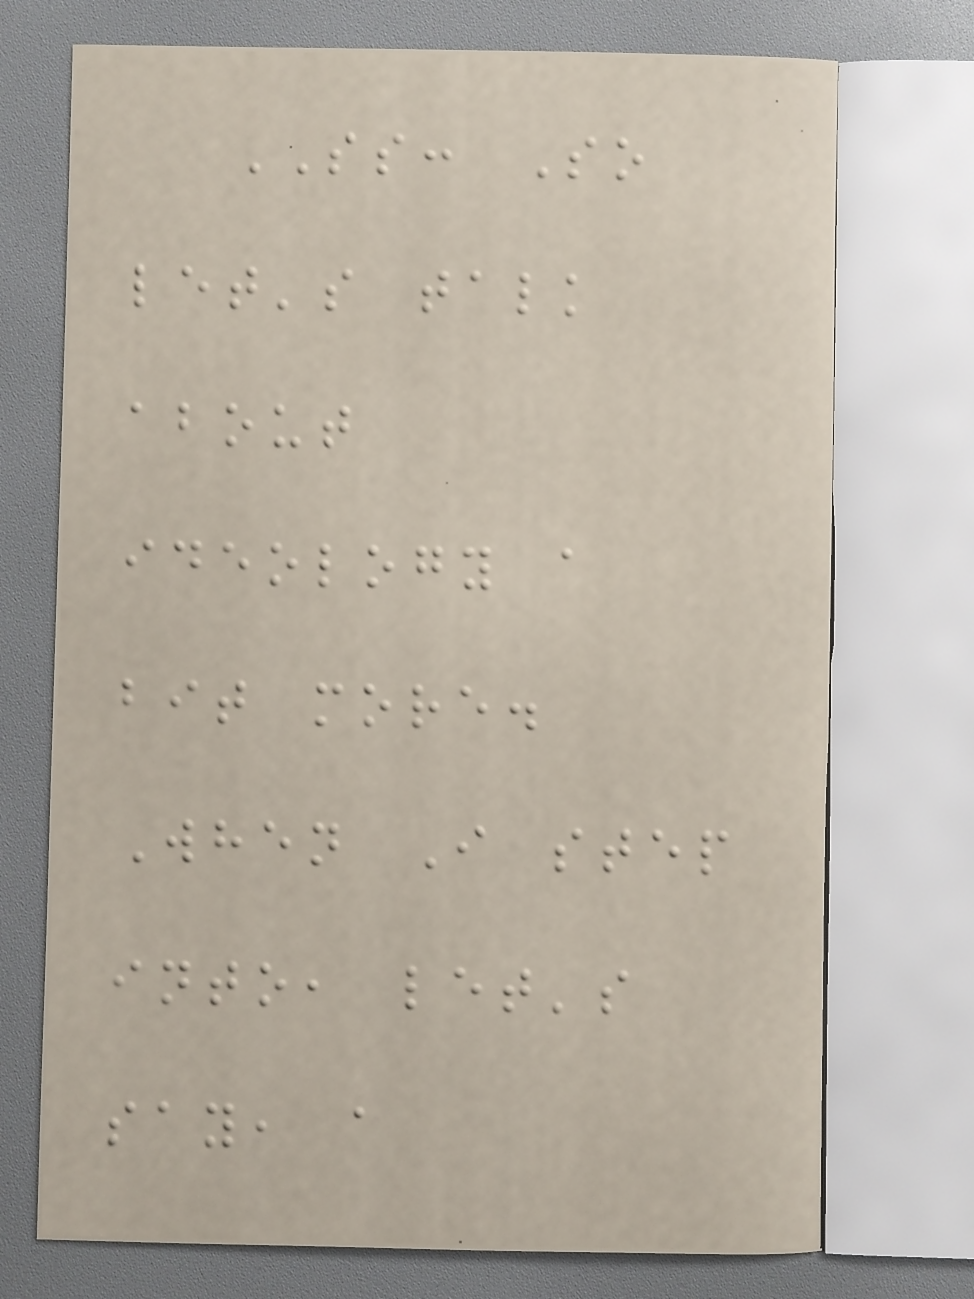SS: So
let's talk
about
ideology a
bit more.
When I step
into, let's
say, a
